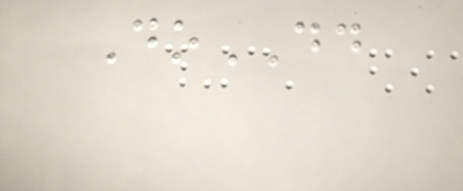DoDD
